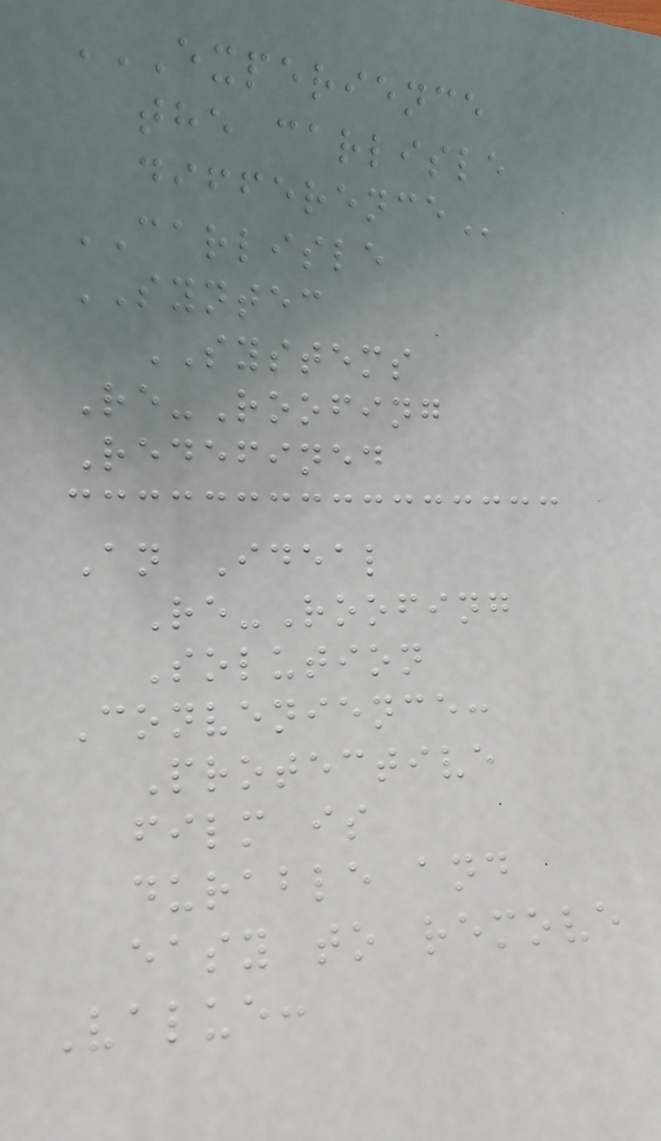EXPERIENCE
THE CARLISLE
DIFFERENCE
CARLISLE
SYNTEC
SYSTEMS
Re-Roofing
Redefined
An Ideal
Re-Roofing
Solution
Convenience:
Protective
film is
durable and
easy to remove
Value:
